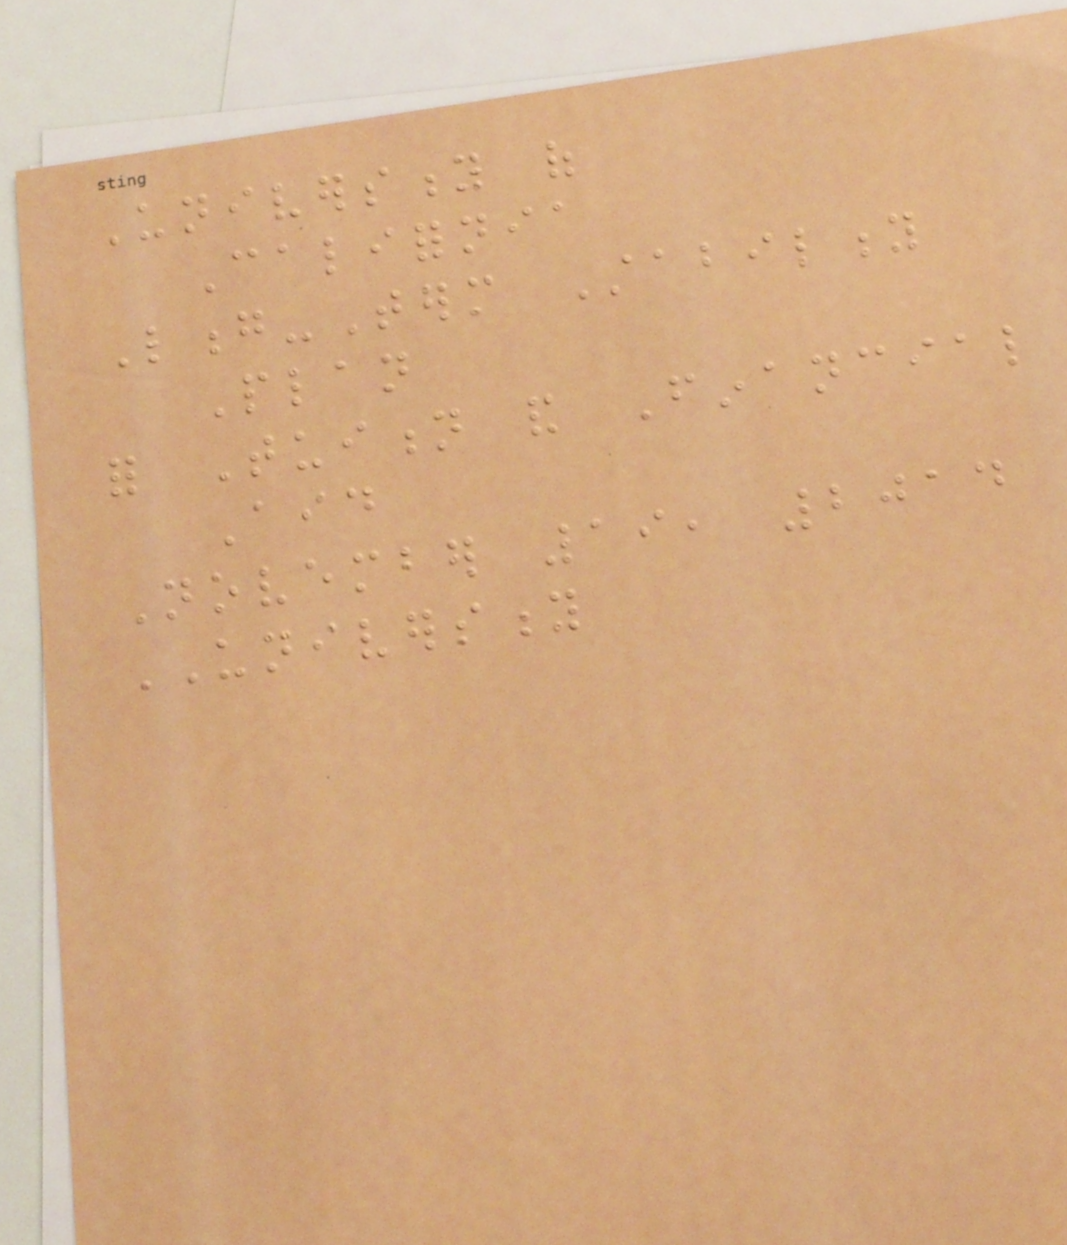University of
California
Long-Term Stability
Plan
for Tuition and Financial
Aid
November 19, 2014
UNIVERSITY
